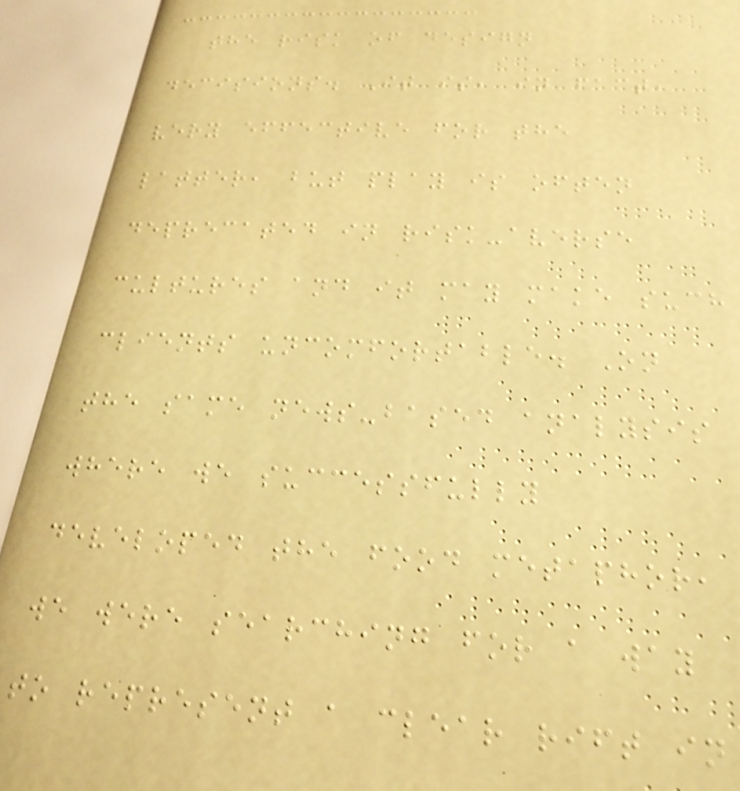the risk of design
decisions. It is, in fact,
very effective for the
latter, but play is often
deprecated in risk-averse
cultures and it may make such
clients uncomfortable. On
the same news-based analysis
where we successfully
developed the food metaphor,
we were searching for a way
to represent a clear rift in
